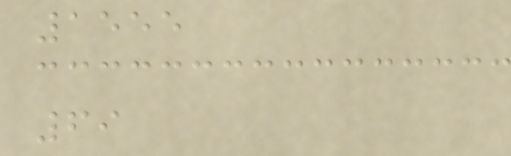1555
69
